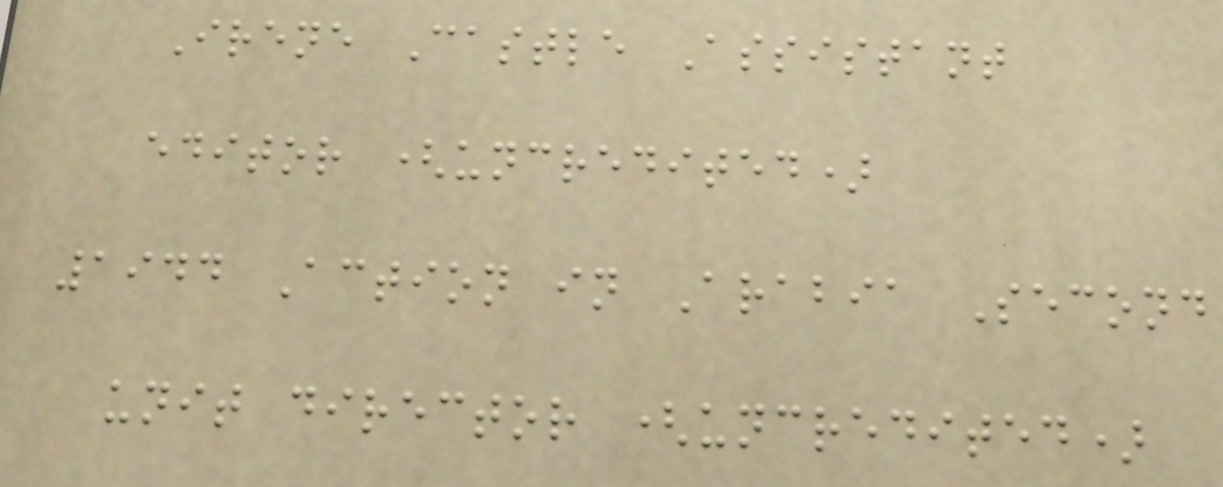Irene Castle Assistant
editor (uncredited)
1944 Action in Arabia Second
unit director (uncredited)
